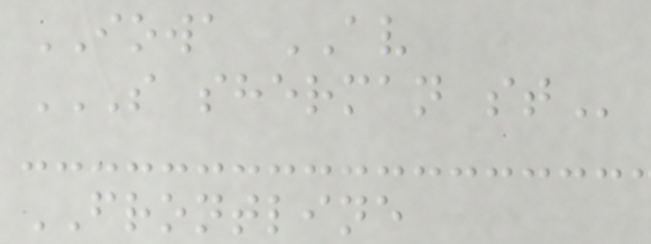IOWA AV
S SHERMAN ST
FRONTLINE
